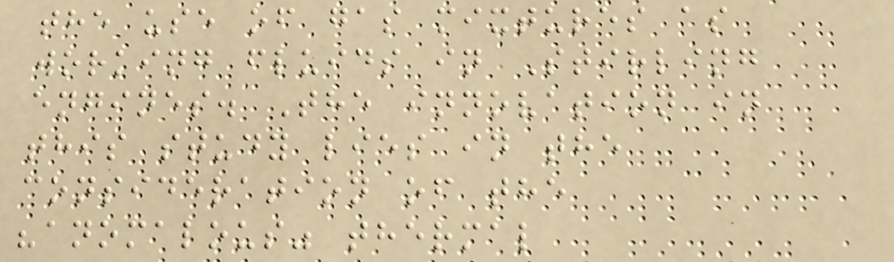the use of gas mixtures as
working fluids in Stirling
engines. The innovation in
this study lies in the
consideration of the
"anomalous" thermal
